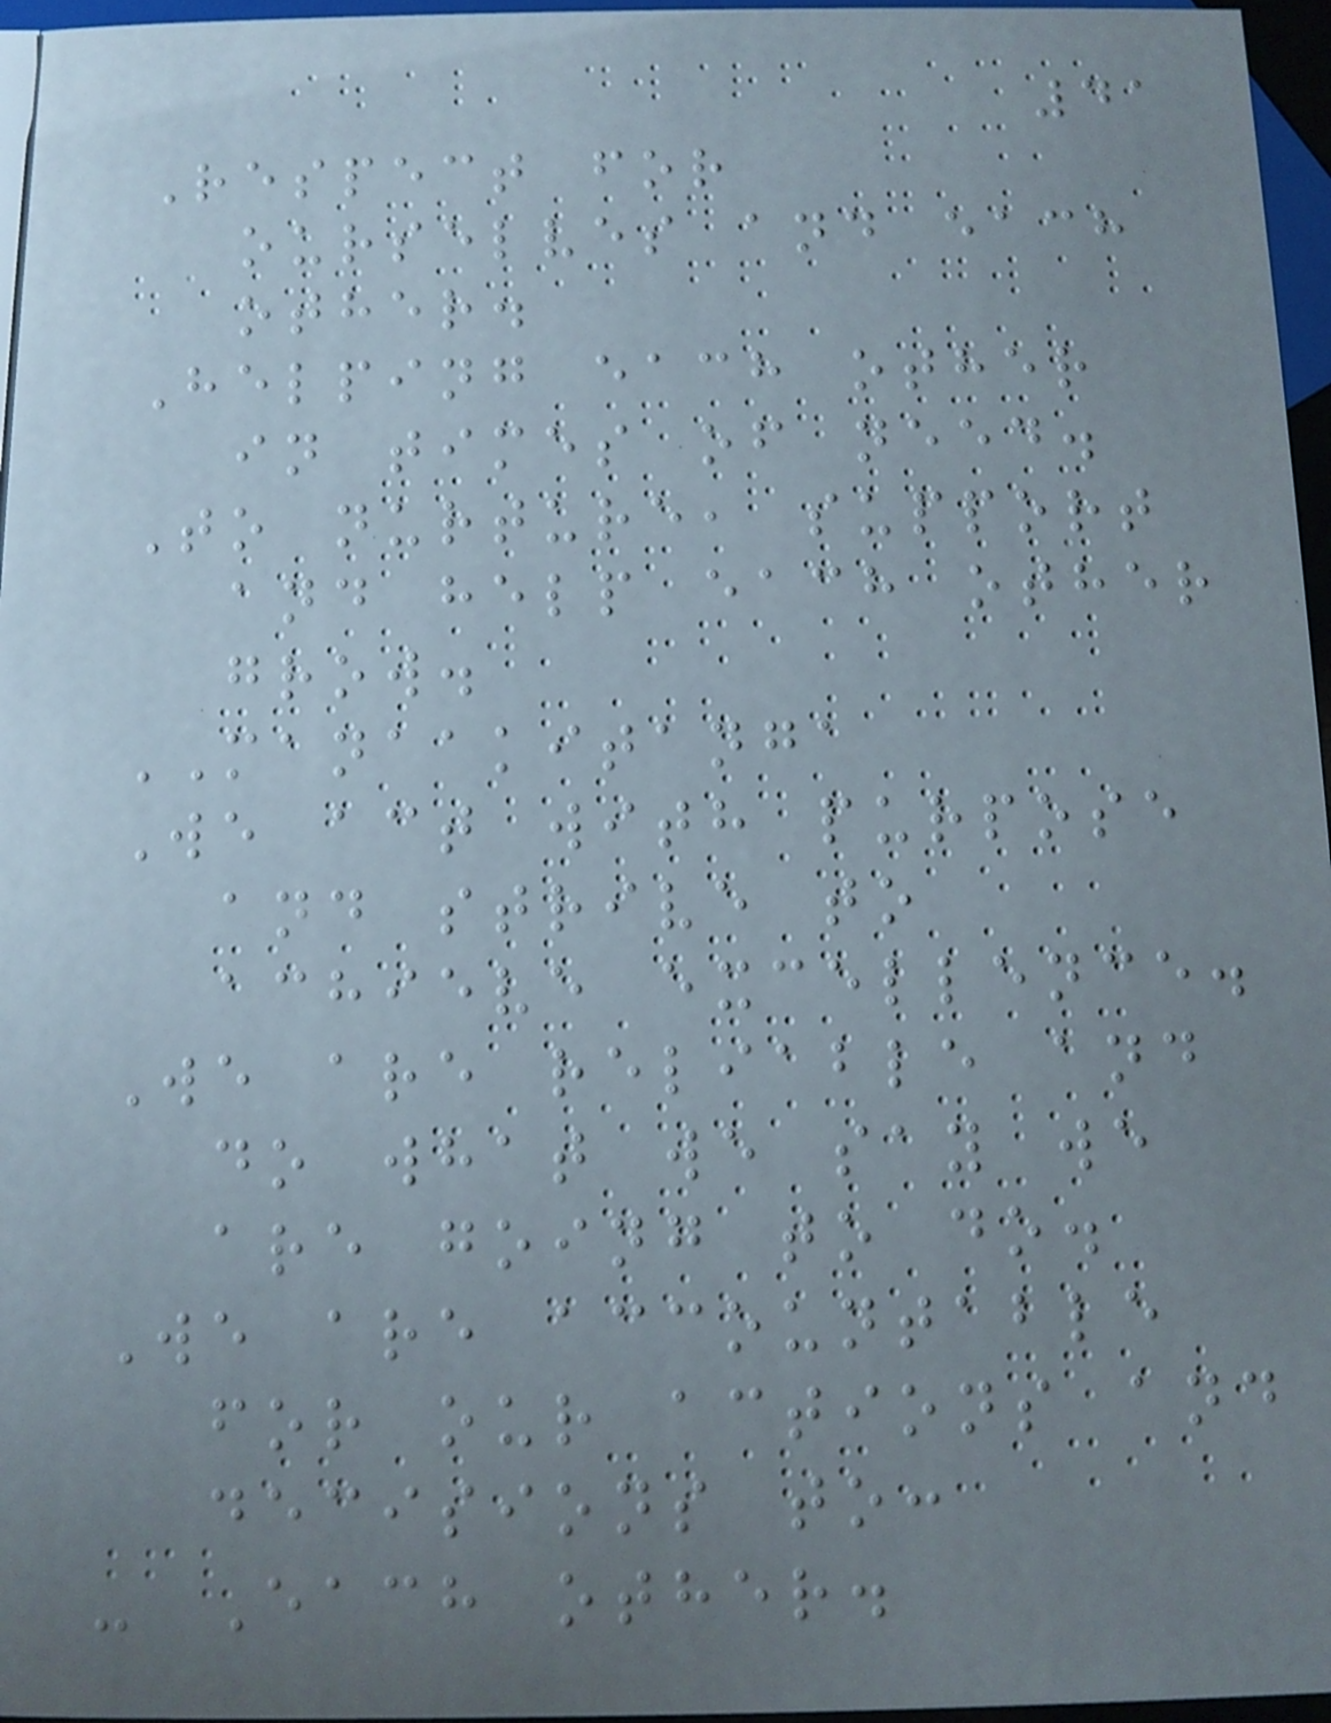41
Respect for
ourselves and each
other.
Helping each other
in times of need.
To nurture, support
and help each other
grow.
MANAAKITANGA
We act with purpose
and strive to
achieve excellence.
We are reliable and
do what we say we
are going to do.
We are accountable
for our actions and
decisions to:
- Each other.
